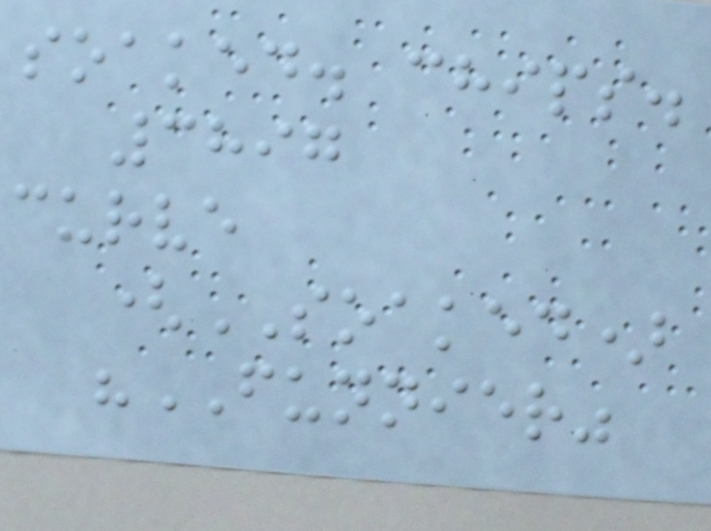soaked. chips.
3897
curve
(SOAKED)
"FUNNIER"
